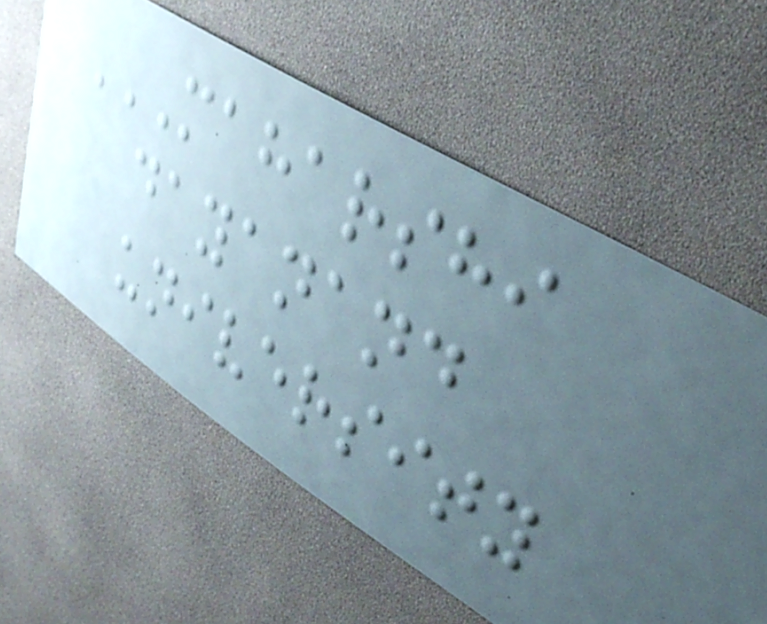MAHARSHI
DAYANAND
UNIVERSITY
